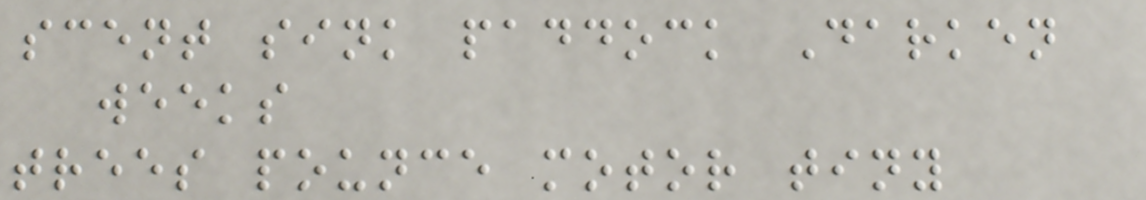scent sink paddock Darken
weeks
trees pounce motor tiny
